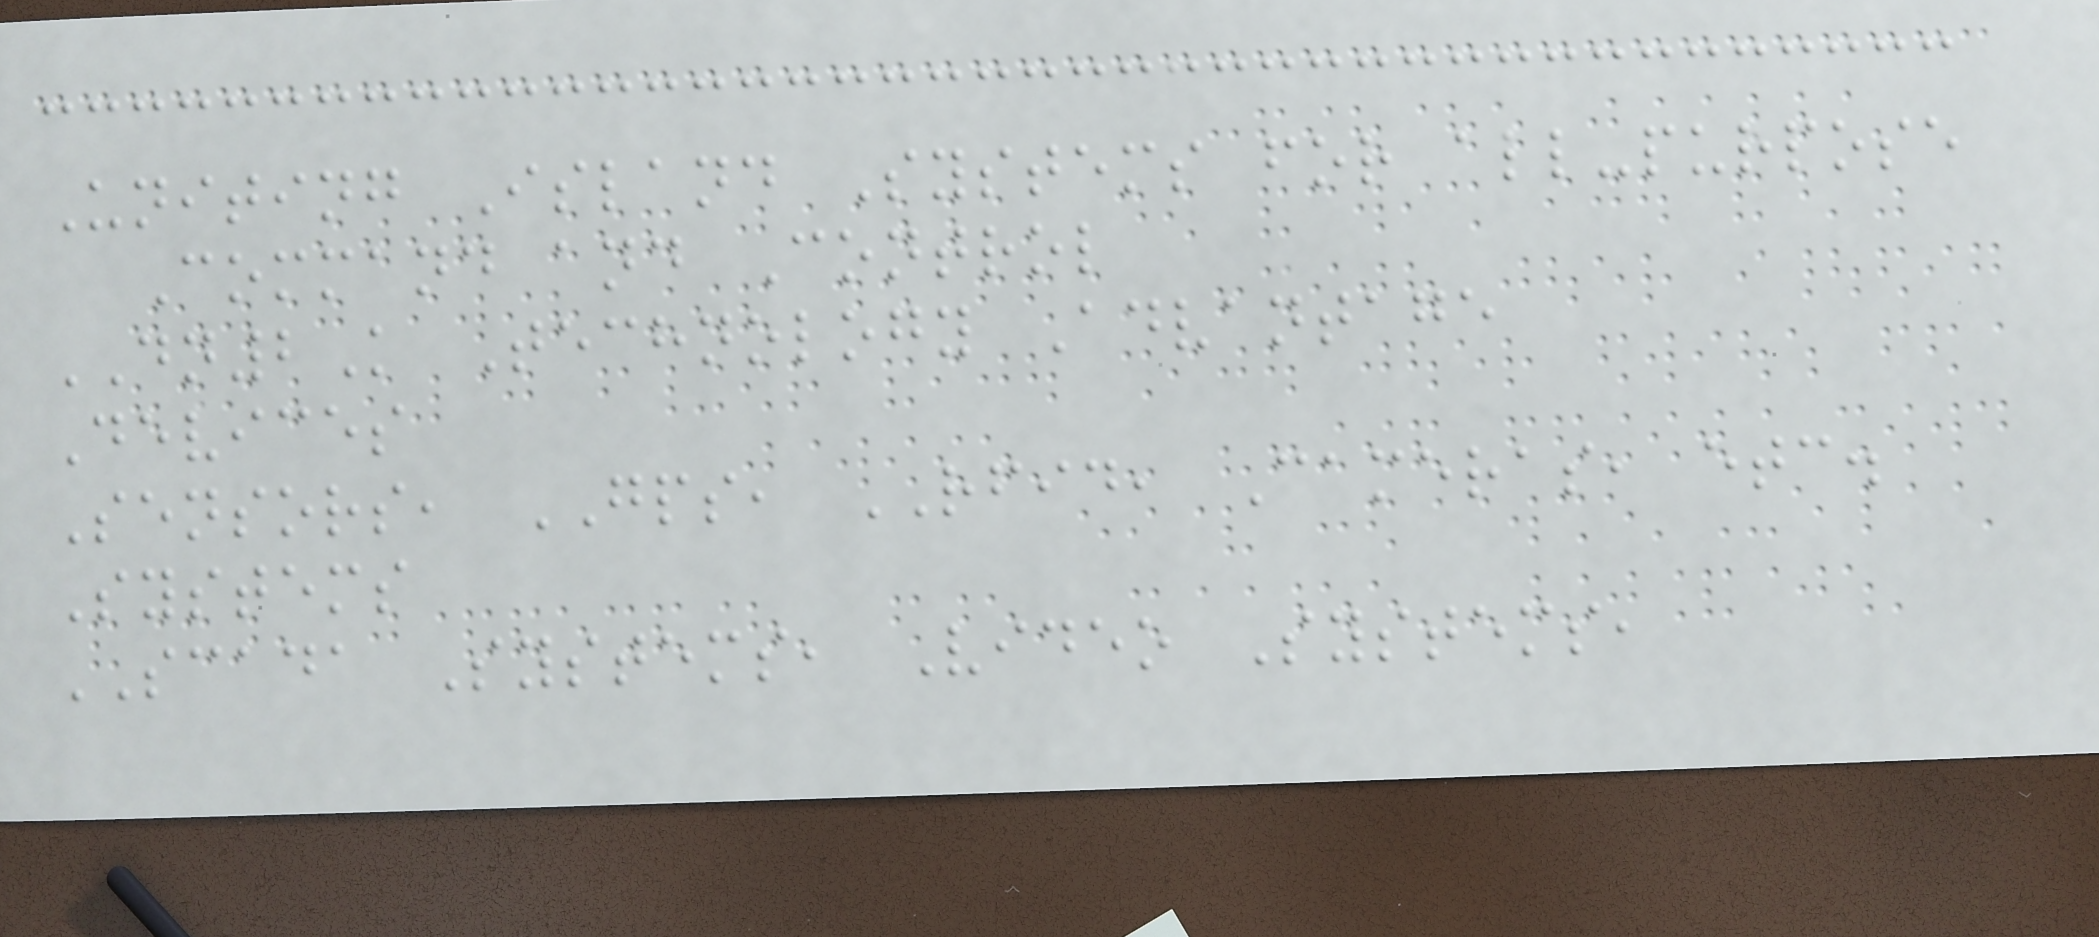Uniting Island Systems for all-purpose
Command and Control
DN2K Technology Advantage
Devices
Sensors, GPS, RFID, Cameras, etc.
Systems
SCADA Systems, Video Systems,
